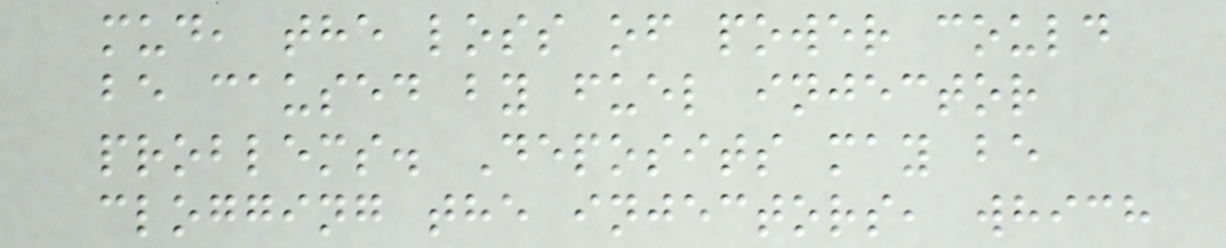mud, the loss of power could
be caused by fuel injector
problems. Deposits may be
clogging the injectors, which
